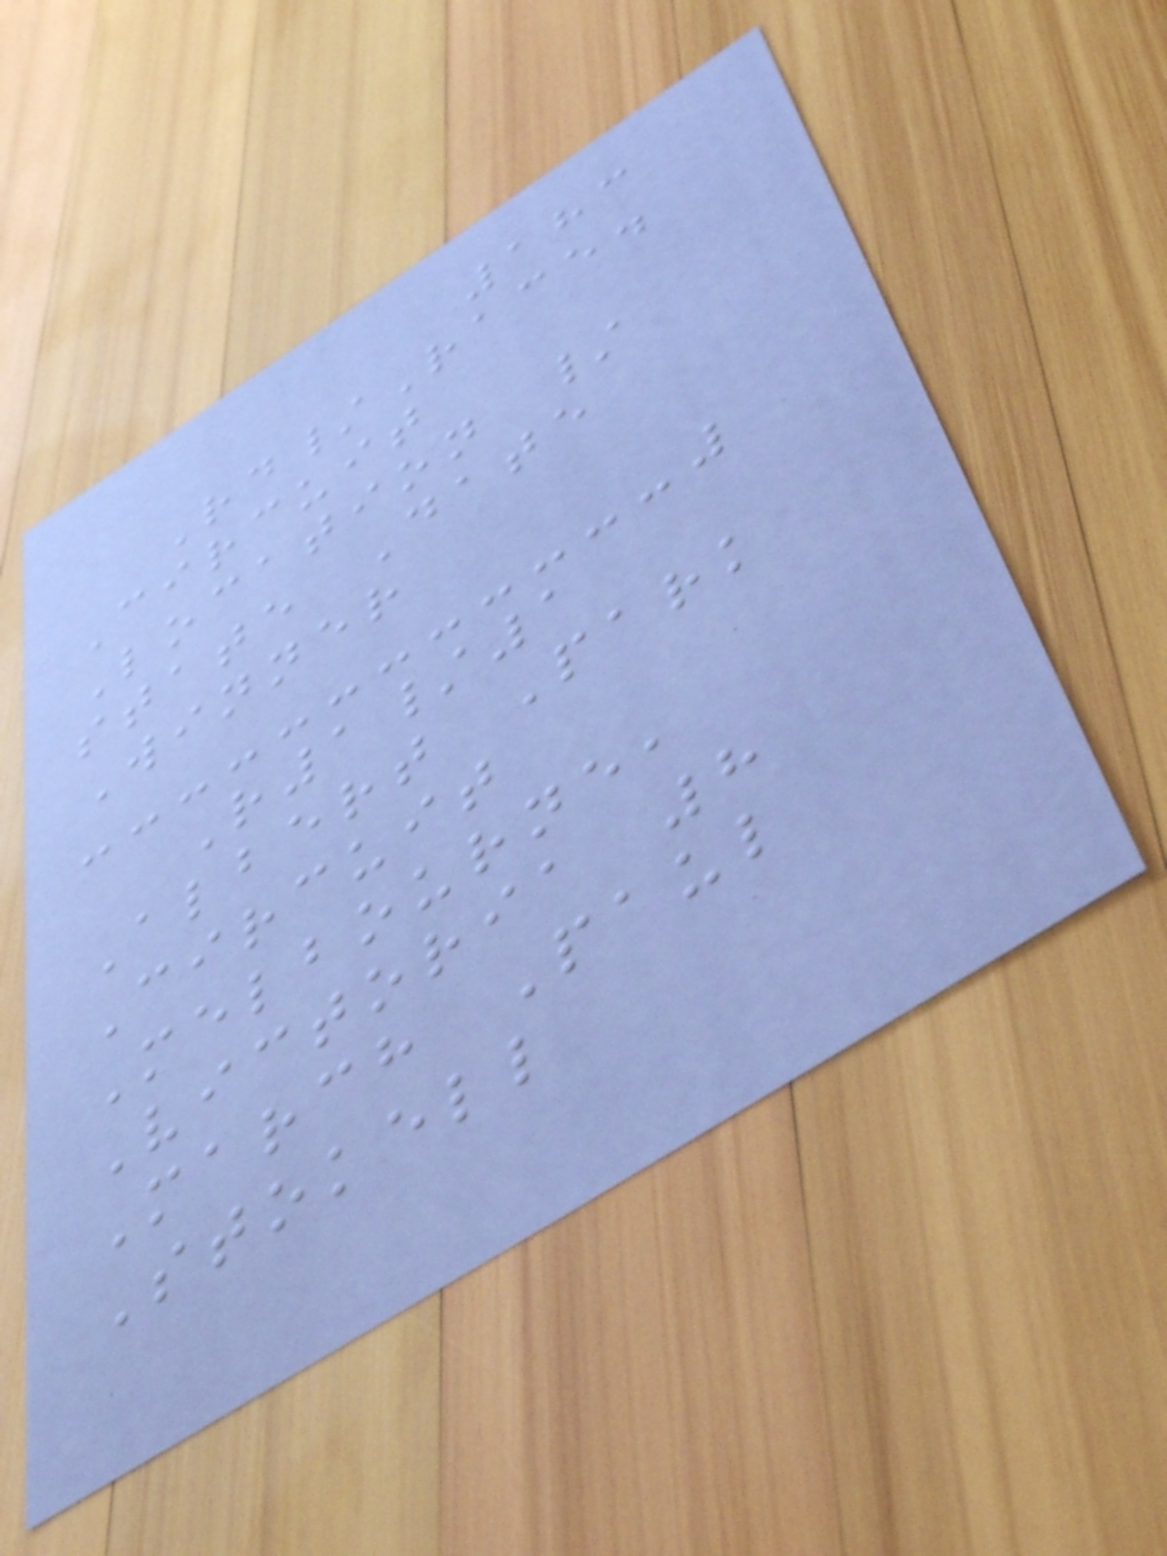183
Rd/Race.
Circuit
Location /
state Date
Winner
R1/1
Albert Park
Circuit
Melbourne,
Victoria 8
March Paul
Stokell
